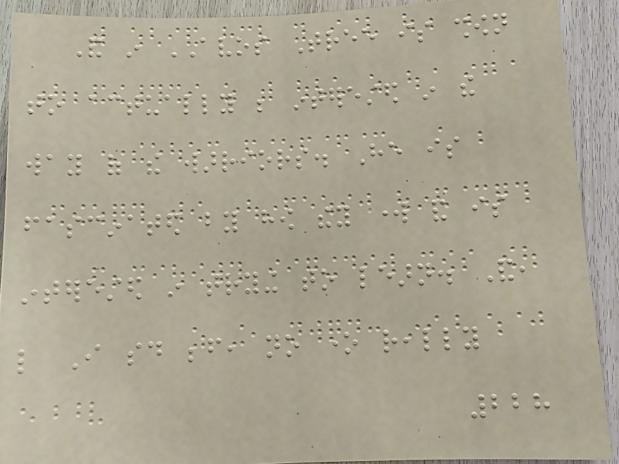And in AVOS Tree is shown
to actually be interested in the
way of the warriors. He is
fascinated by how they work and is
interested in trying to learn. And,
like I said before, no one really
228
